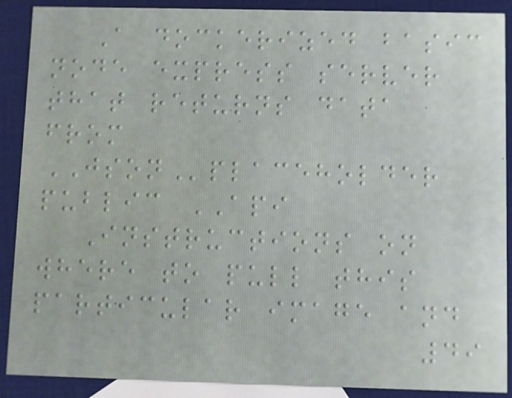A dockerized basic
node express server
that returns data
from
JSONplaceholder
public API
Instructions on
where to pull this
particular image and
49
